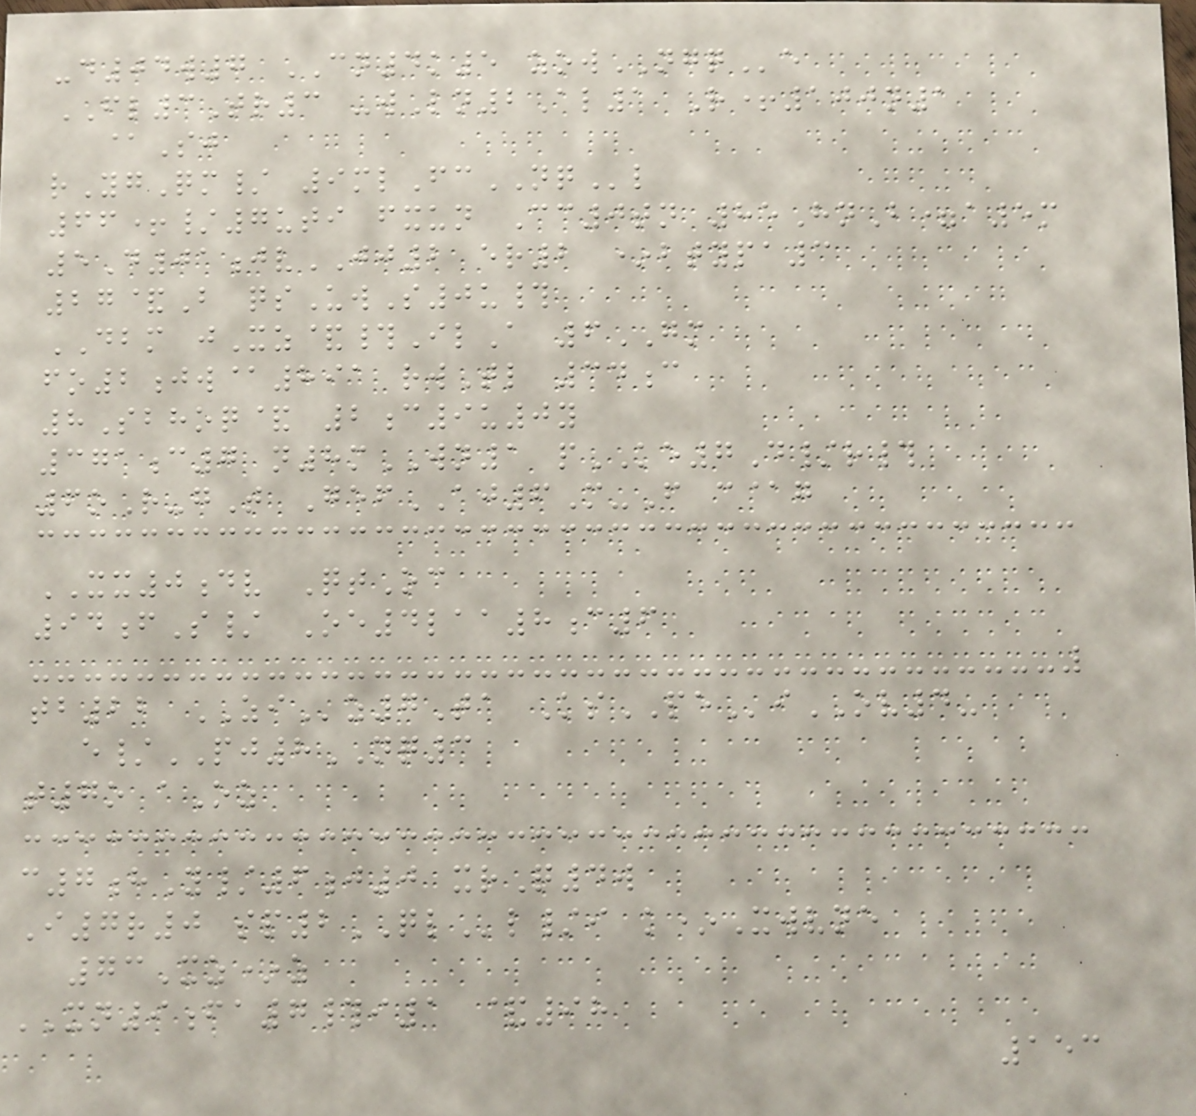-d04w7 CN4k5 zowNGQe
FL3Tr3 -wLn2Al1 R+100n1
@Sj
rYgQm/ 9mlFcNQl
66+/7uti fxun Cc0tn 85HnB=a5m
5D01jvJJ2 er2 *btypa3
27&B qsUwS0u#
DBM jXz&#IlA 6GM
fo2jw@891 rwTl 34c
8Sbhoq& 2c9u0y
371c7 n8mWN1 pKE7D/r#
6oR-gT GefAJ6M-F c@g
XX0dv QtOc
94fS/ Oe4laa8c6
tb22 ZIz7Ta KsPEiOV4-
e/PJ8NQ3
t7o aOz
c7hY/6j0 xrQ4w
I7r0 sp2QLl/i k*Xwvne
73Xz*z
XN9fa7#i1 &98
153
